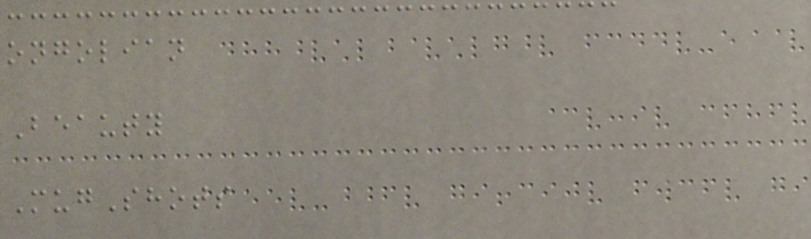ongolian
Beauty
MugShots
